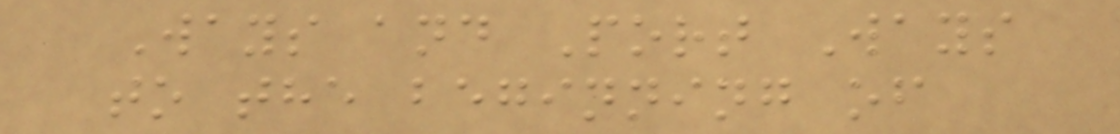Ways and Port Ways
to the beginning of
